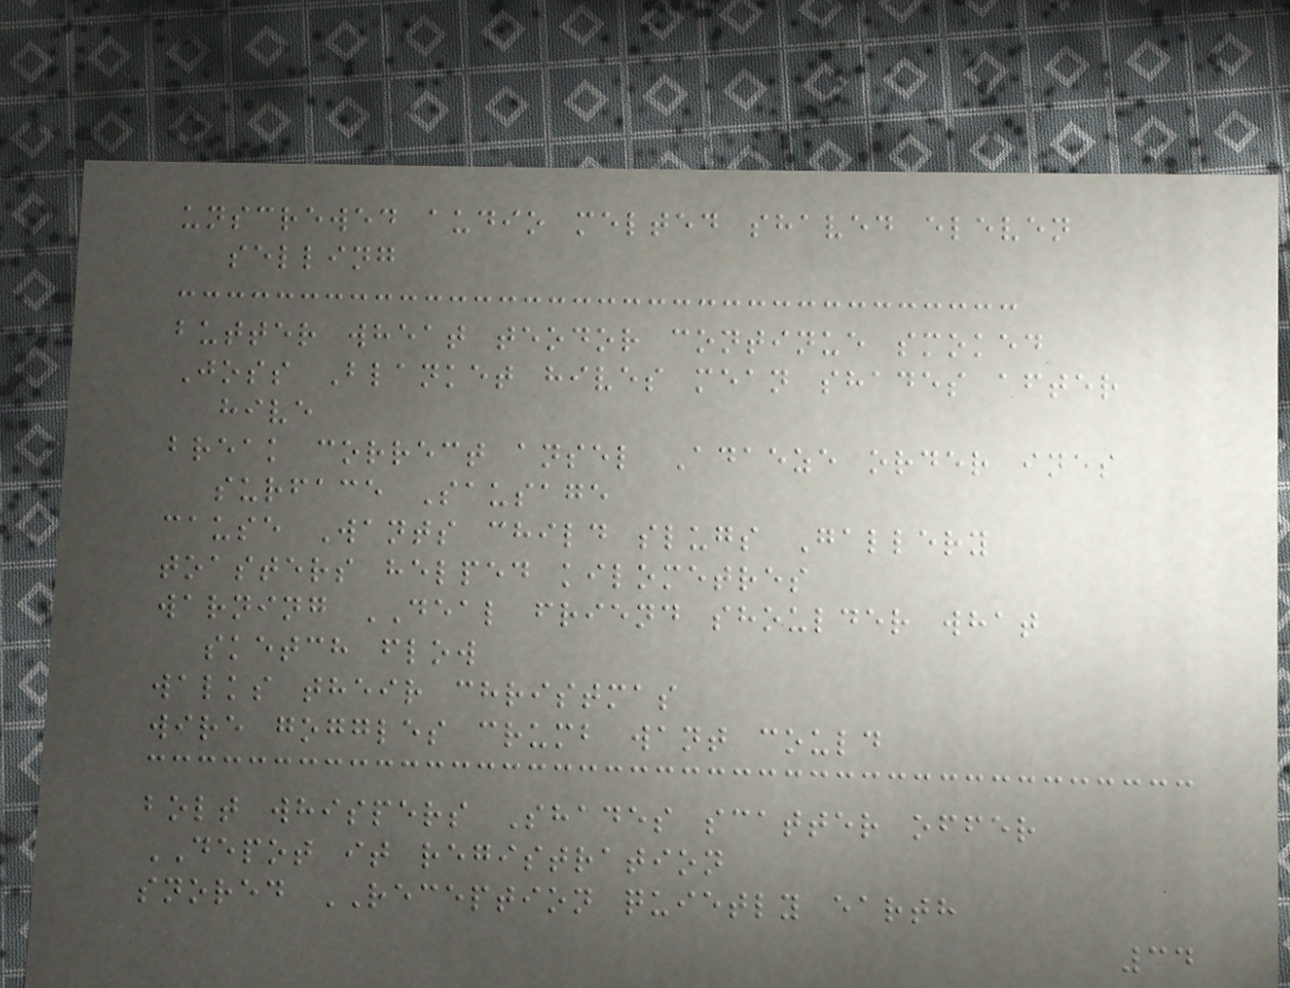unscrewed audio melted shaved eleven
selling
butter wheat teodor continue smoked
Joss Blanket hives mean shades after
hive
break correct ansel Adaeze order ines
surface Sausage
cause Wants child slugs Gallery
toasters helped kilometres
warning DEAL friend shoulder what
sketch flow
walks their christmas
wire goggles crumb want could
bolt whispers Shades scatter offer
DEPOT it registration
snored RECEPTION quietly earth
34
